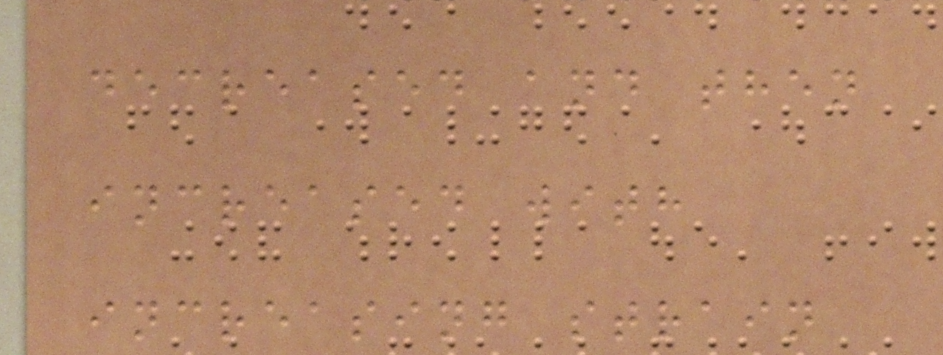decreased and then
increased with
increasing strain
